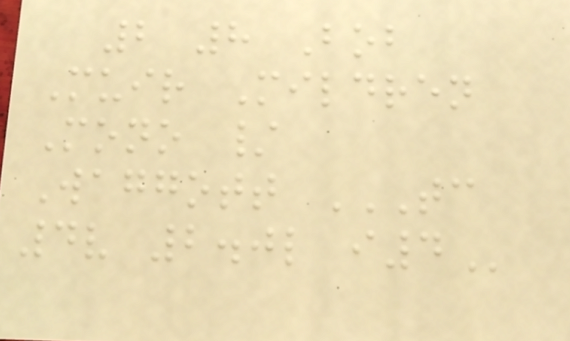2 8 Bob
Muir Mildren
Mono /
Waggott TC
4V 2.0L I4
